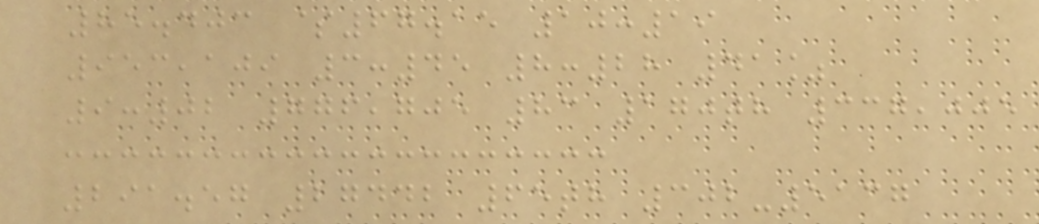85.403 $67.15 10:19
953,109 3:45 8:28 41%
9:02 776,705 83 170th 337,005
291.57 27442 65th 302-5137
